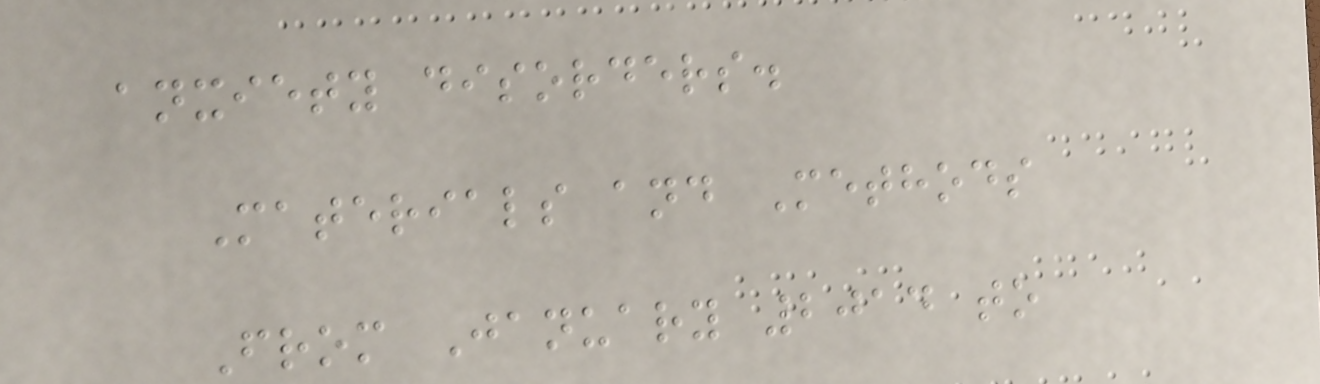anxiety disorders.
Materials and Methods
From January 2014 to
